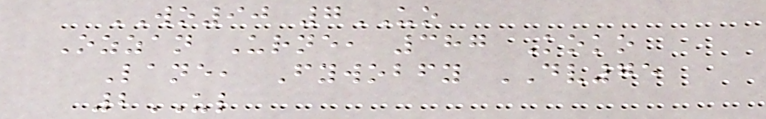WO90 7UO
Ozzan Urne, 387 Koko
Lane, Fywobfy DV75
2UL
